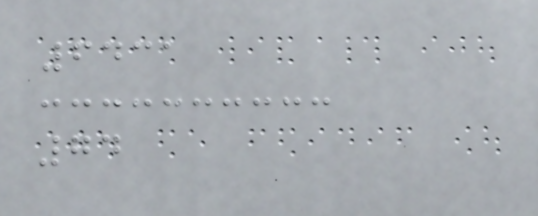6431
74
